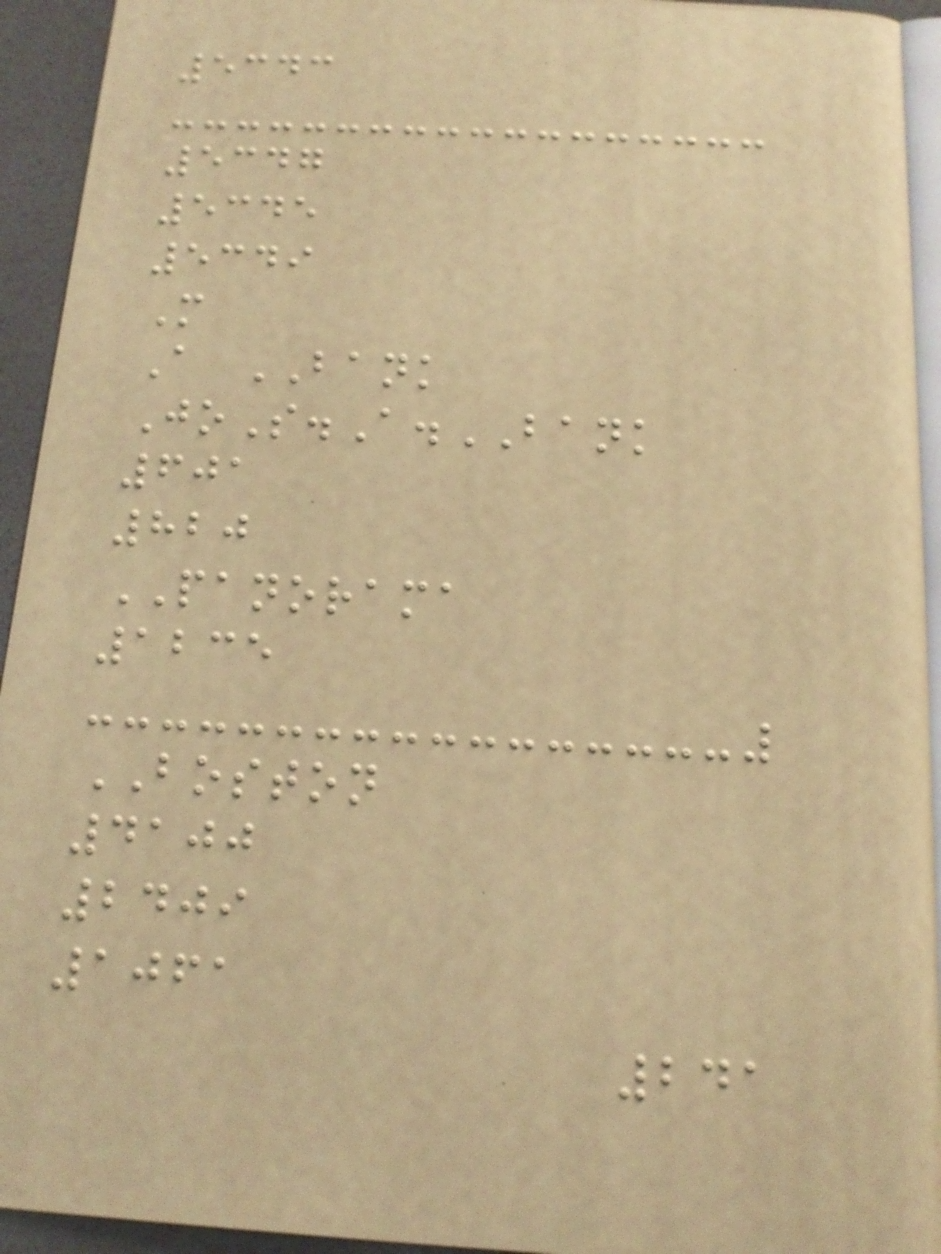5343
5347
5345
5349
M
A BANK
JoS.A.BANK
601
820
PANORAMA
1235
BOSTON
4100
2409
1061
241
